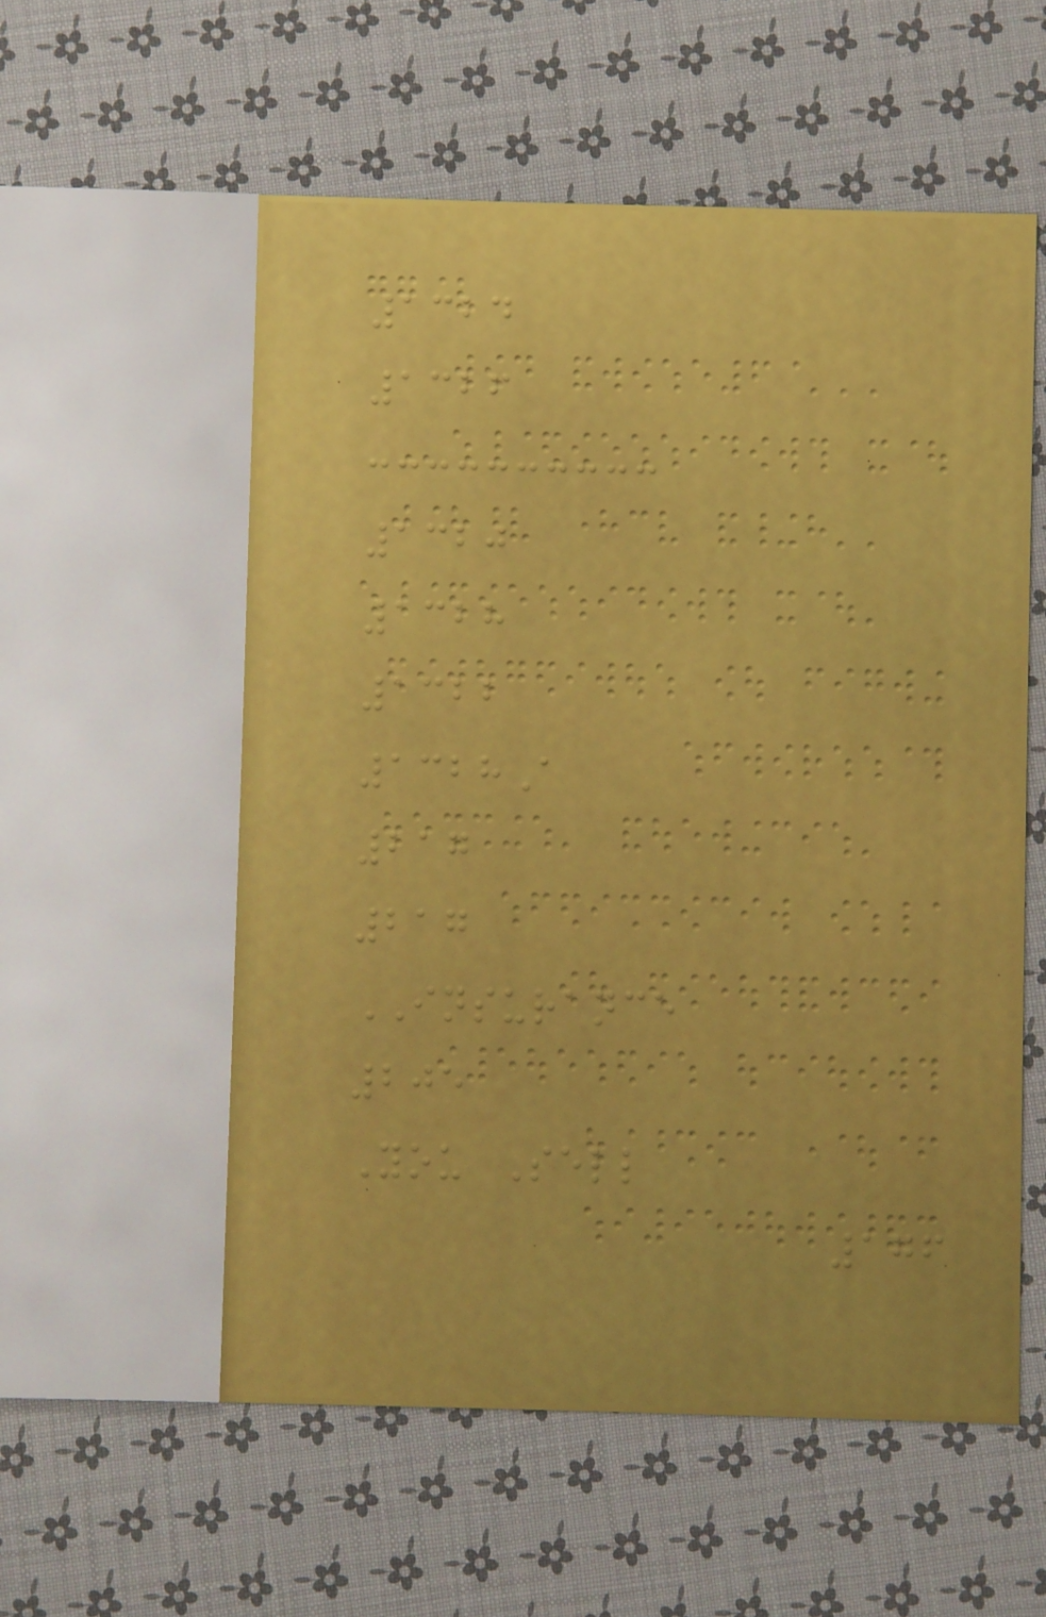1324
1326
1320
1328
1322
1328A
217
217
INSURANCE
205
You Sell
176
